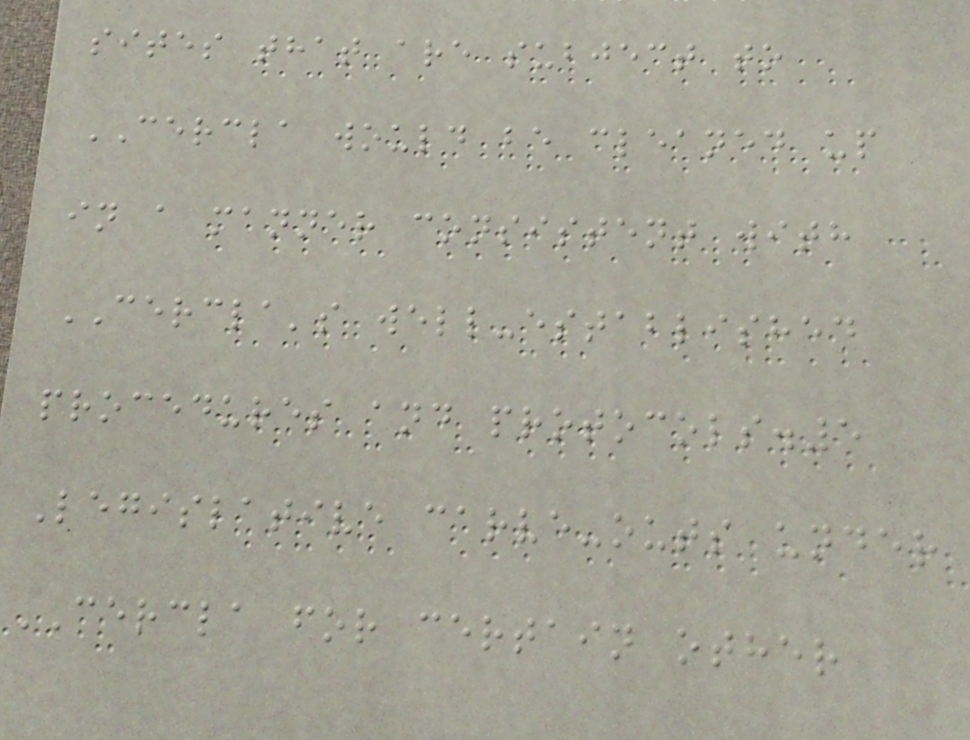sites that are subject to
CERCLA would be cleaned up
in a manner consistent with
CERCLA's well-established
procedures and protocols.5
Legislative carve-outs under
CERCLA for certain other
